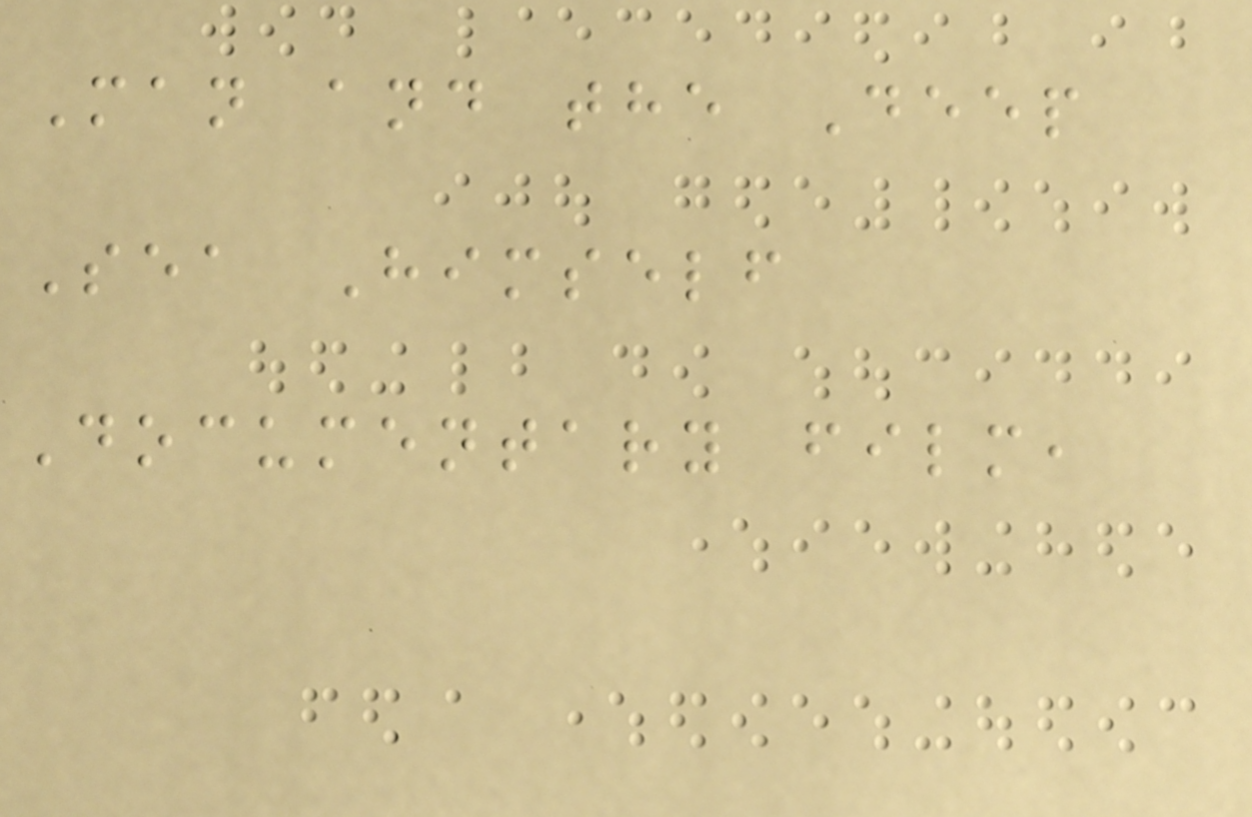Man and the Deep
Sea Himself
Documentary film,
